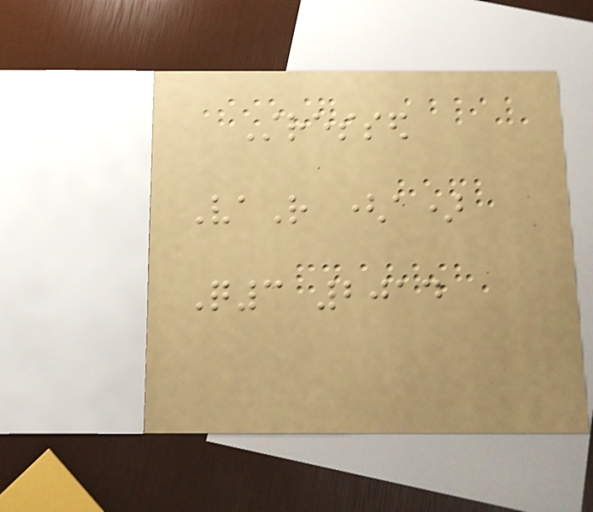Stressed
VaR (a)
Q3 2014
